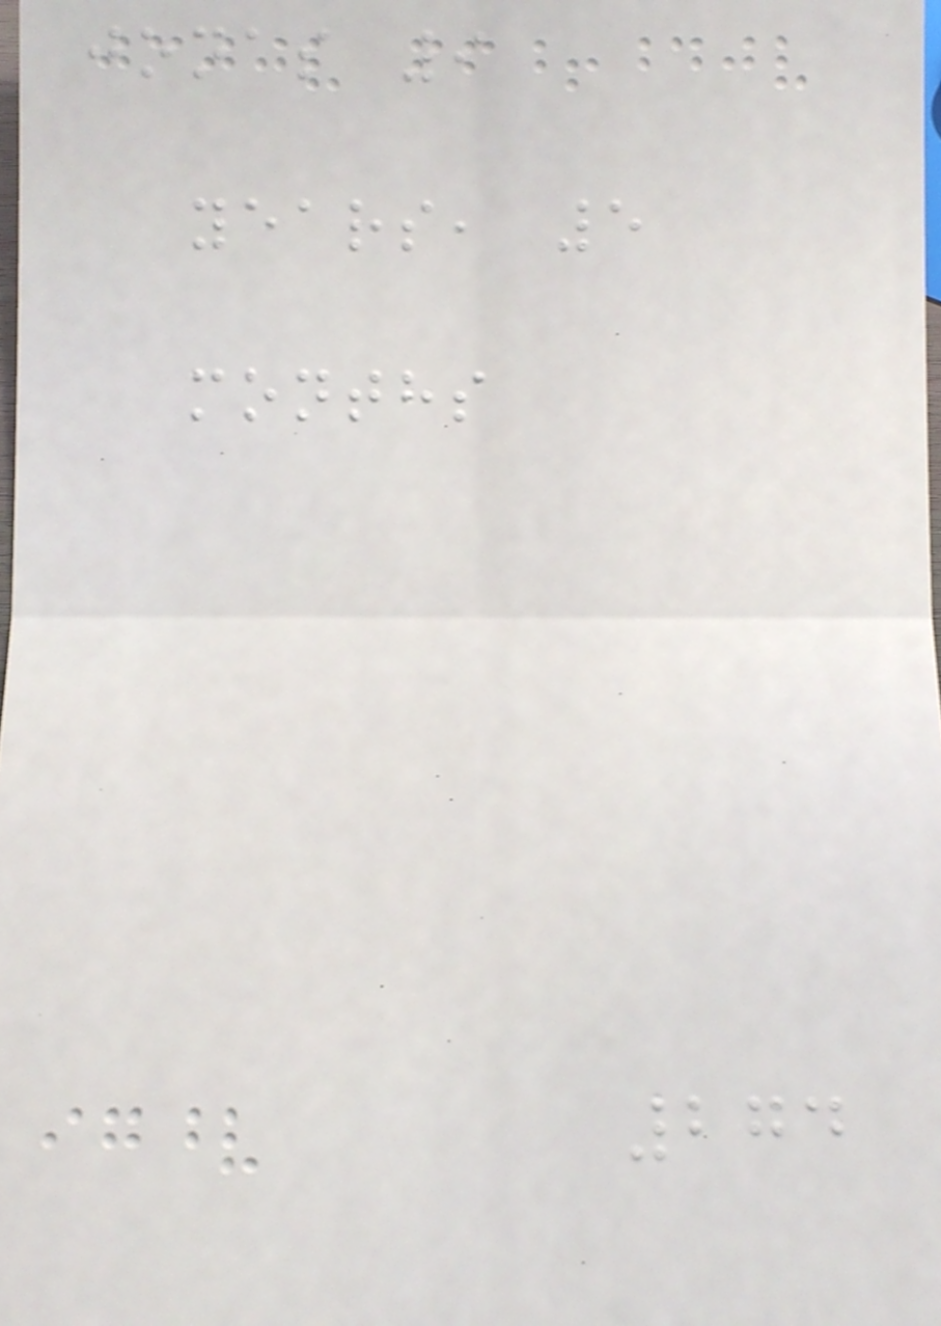jonas 9
years, 5
months
274
